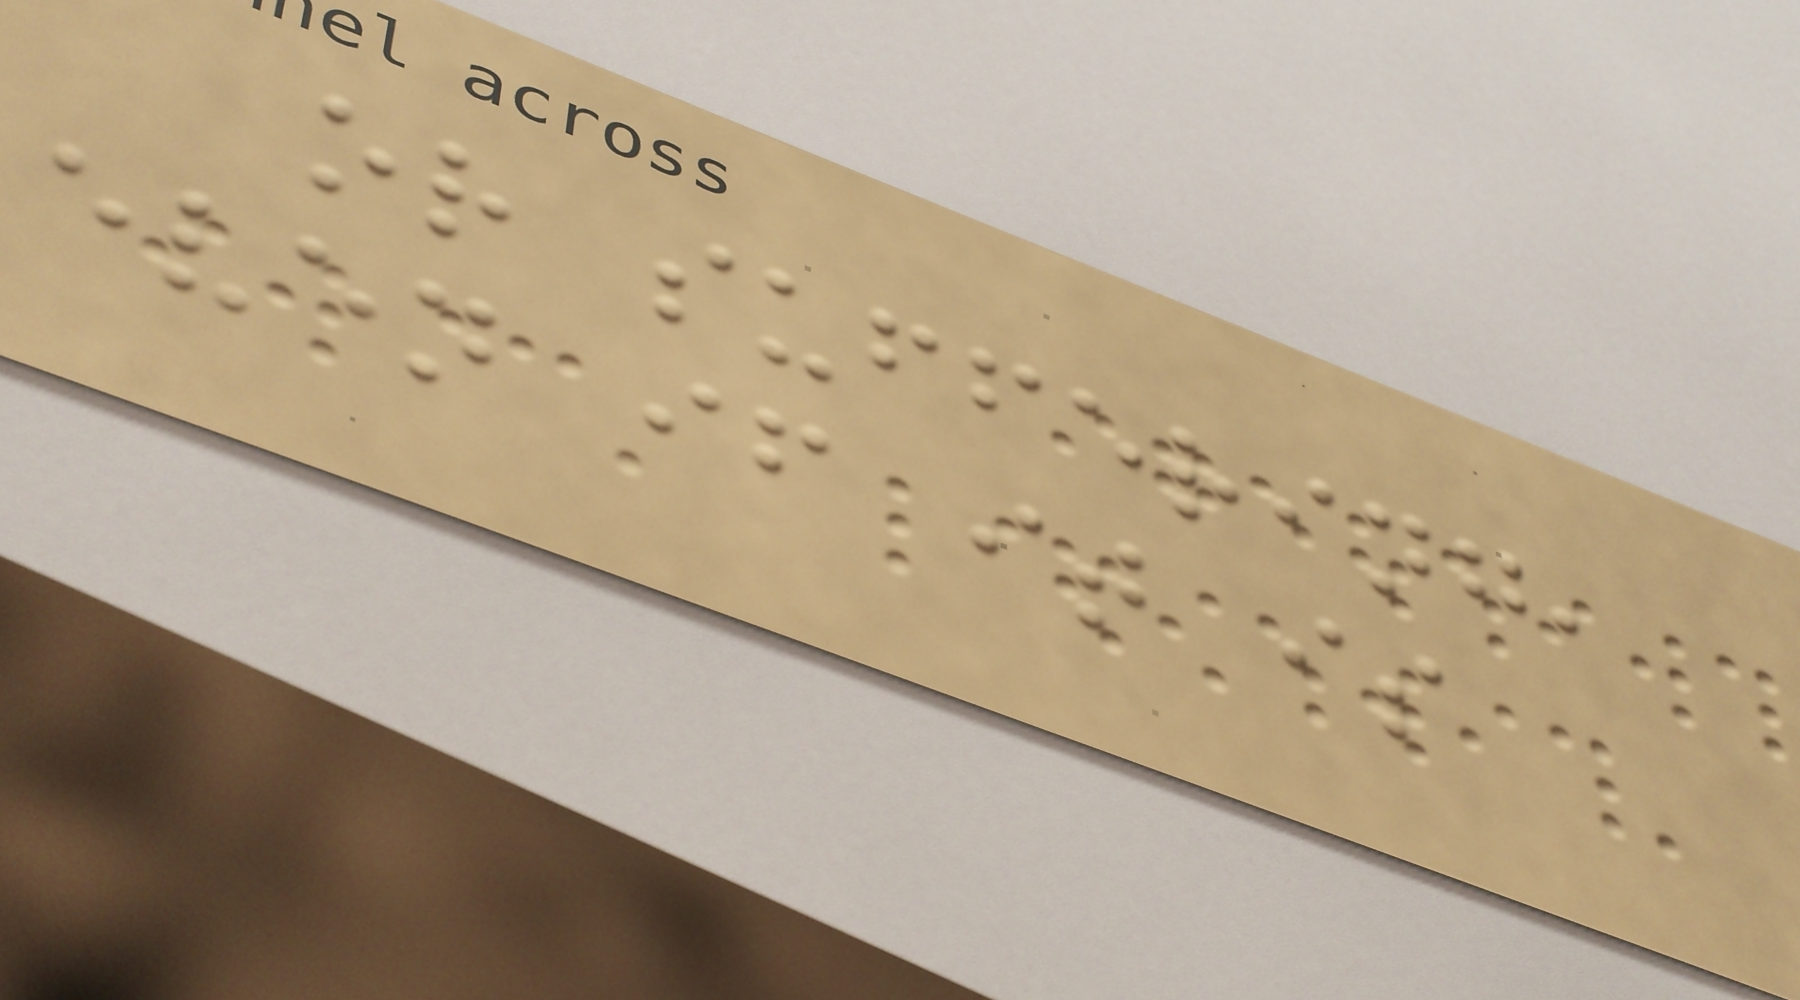or suffering,
even if it is
